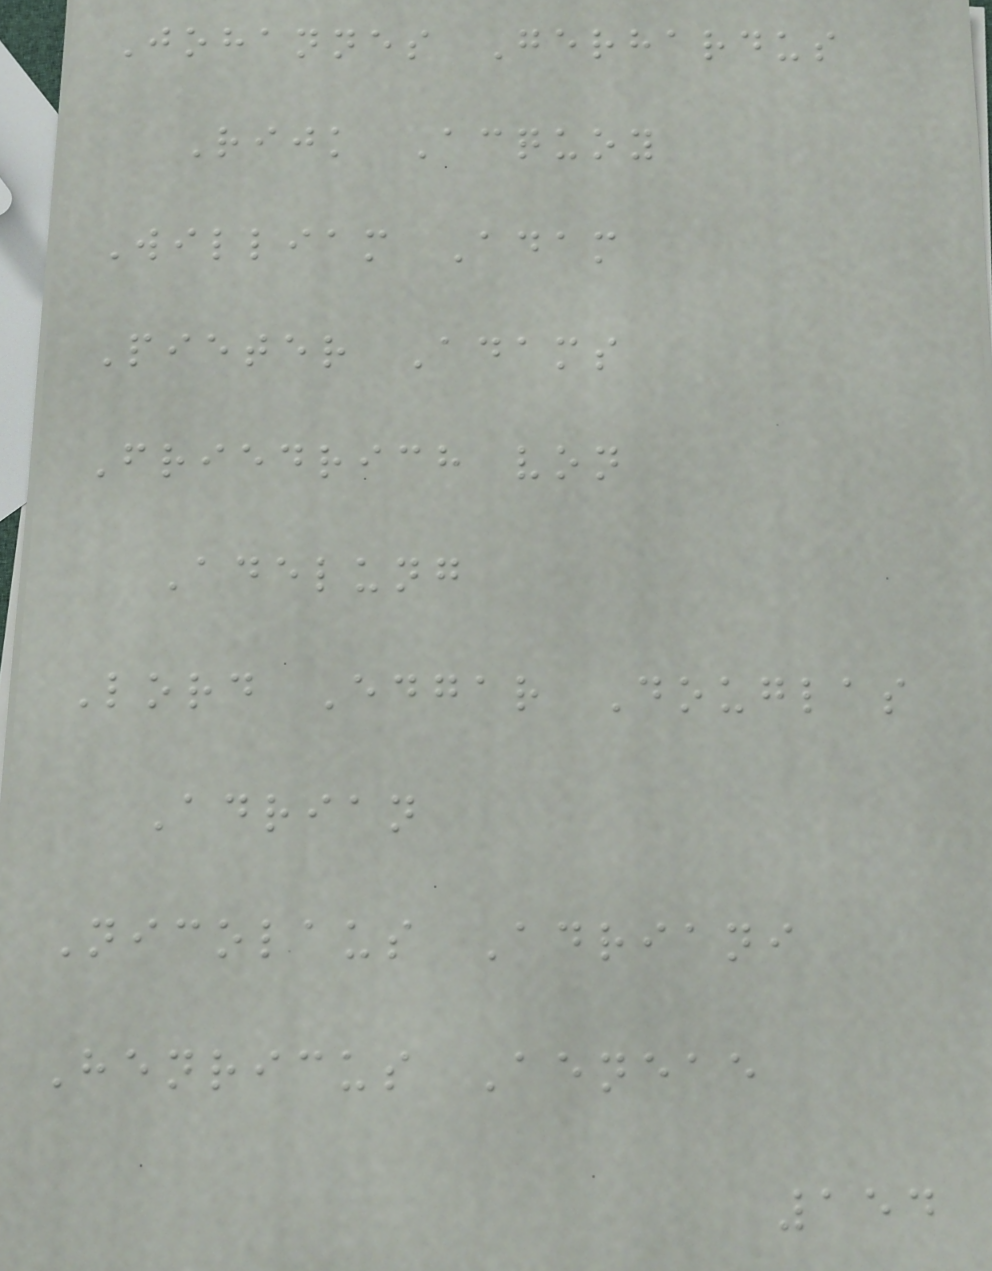Johannes Gerhardus
Rijk Acquoy
William Adam
Pieter Adams
Friedrich von
Adelung
Lord Edgar Douglas
Adrian
Nicolaus Adriani
Henricus Aeneae
154
